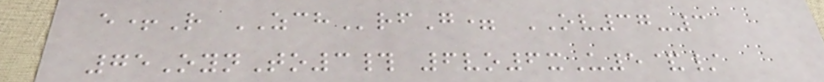e+R ZCHrfG= OV37-3
75OynTo3# 6vo6xU5&/
